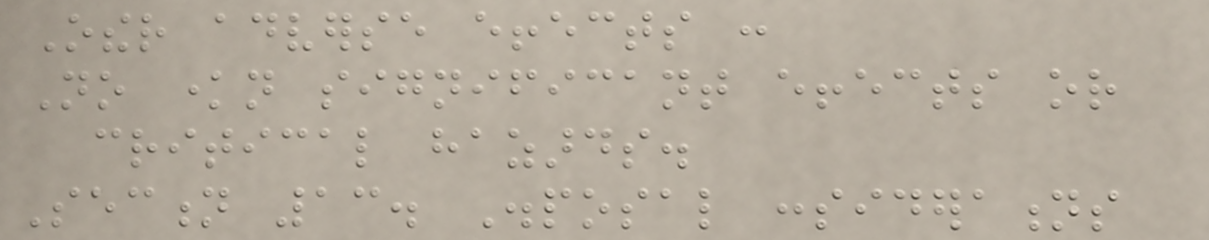Other adverse effects :
No known significant effects or
critical hazards.
Section 13. Disposal considerations
